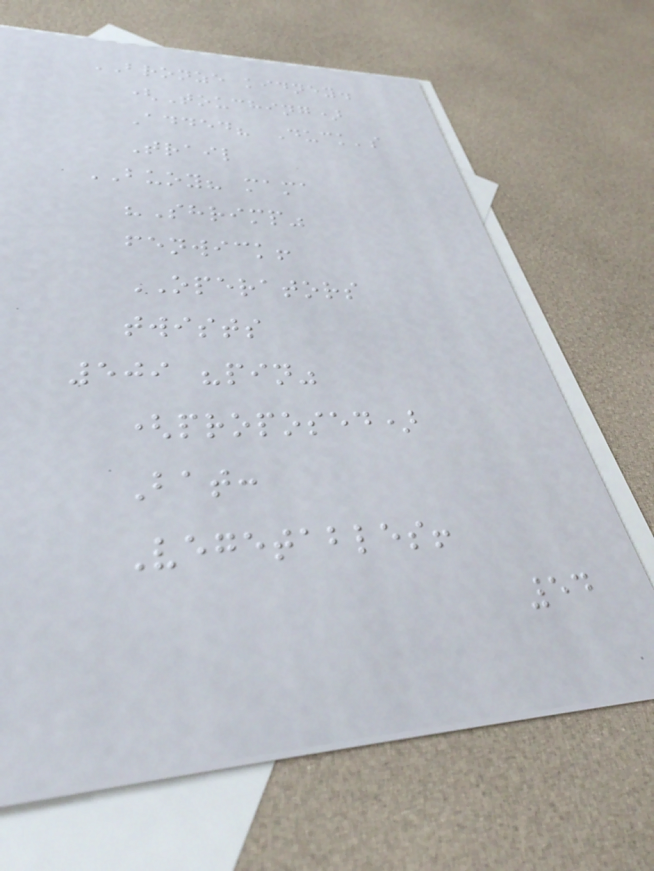BRONZE kidney.
(Touching)
Added? Duck's
Trail
BUOY? mama
"Shrimp"
fenwick!
OPERATORS
twists
509 "pin"
(proposed)
Bat:
Vegetables!
54
